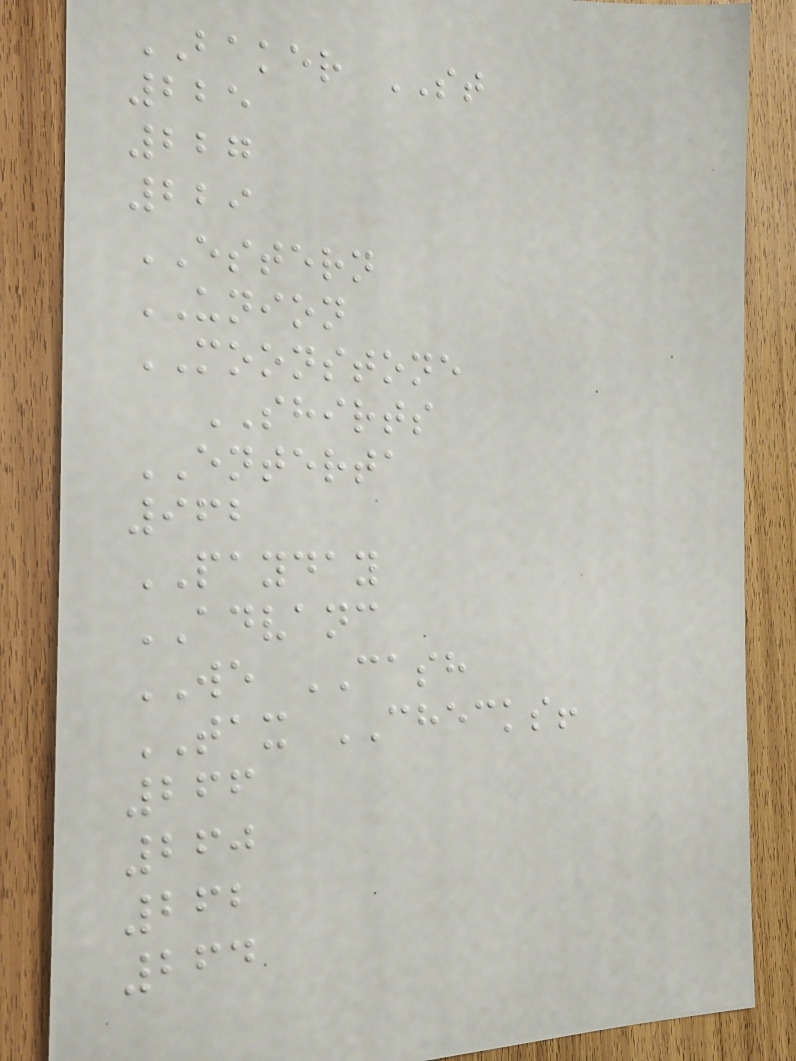BAKER ST
225
227
229
ESTERN
UNION
MOONSTONE
SHIRTS
ENTERTA
962
PAYDAY
ADVANC
WE CASH
TAX CHECKS!
266
260
262
264
